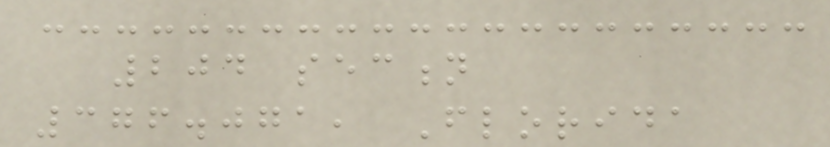204 section
376.071, Florida
